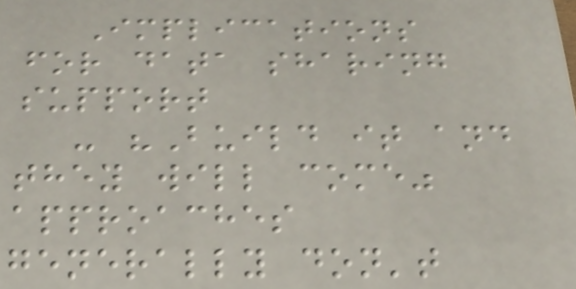Implications
for data sharing
support
- "Build it and
they will come"
approaches
generally don't
